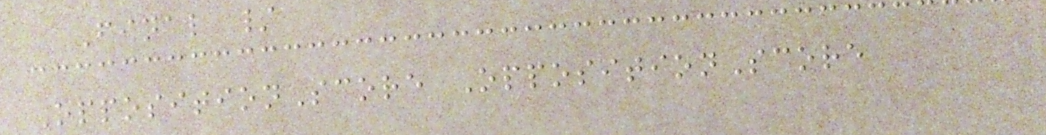Final /
OppositionScore OppositionScore
